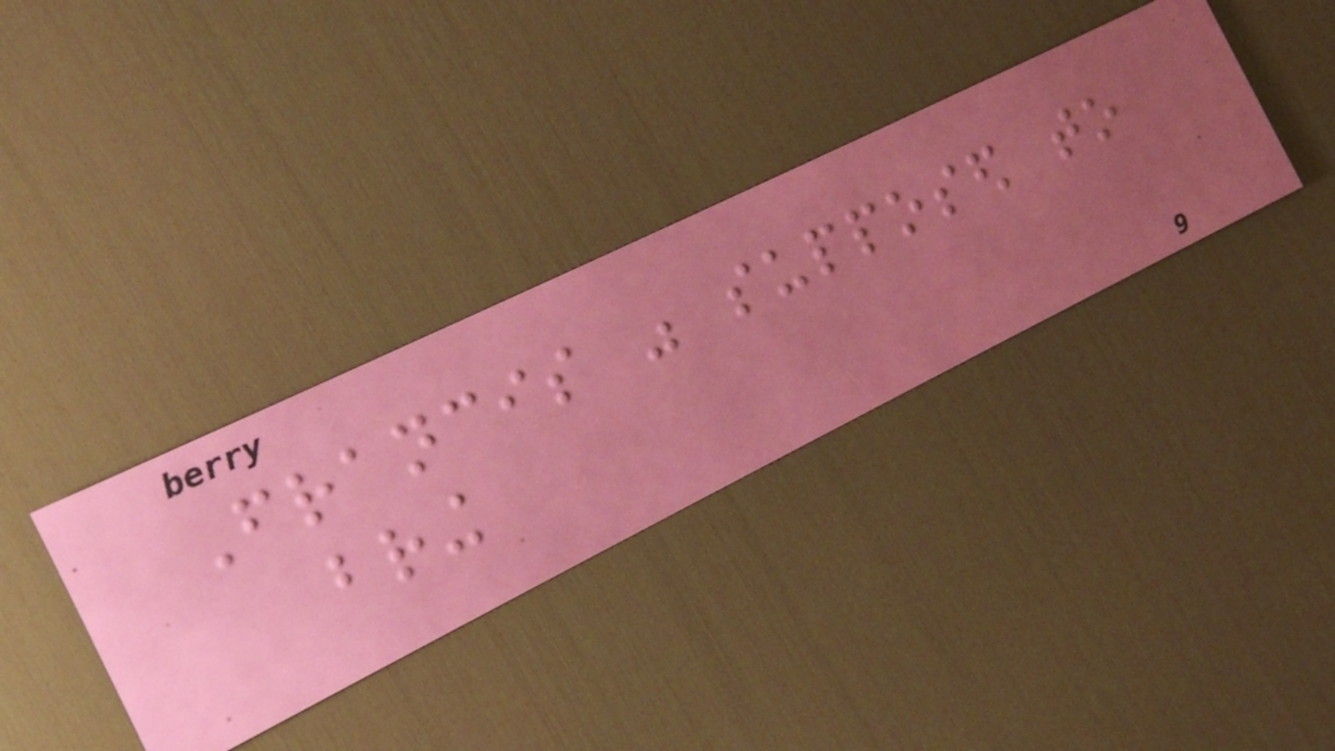Francis was supposed to
bring
